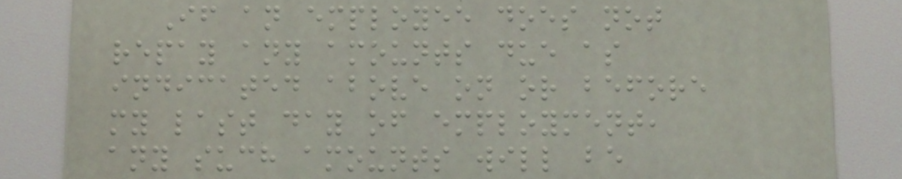If an employee does not
repay any amounts due as
indicated above on or before
my last day of employment,
any such amounts will be
